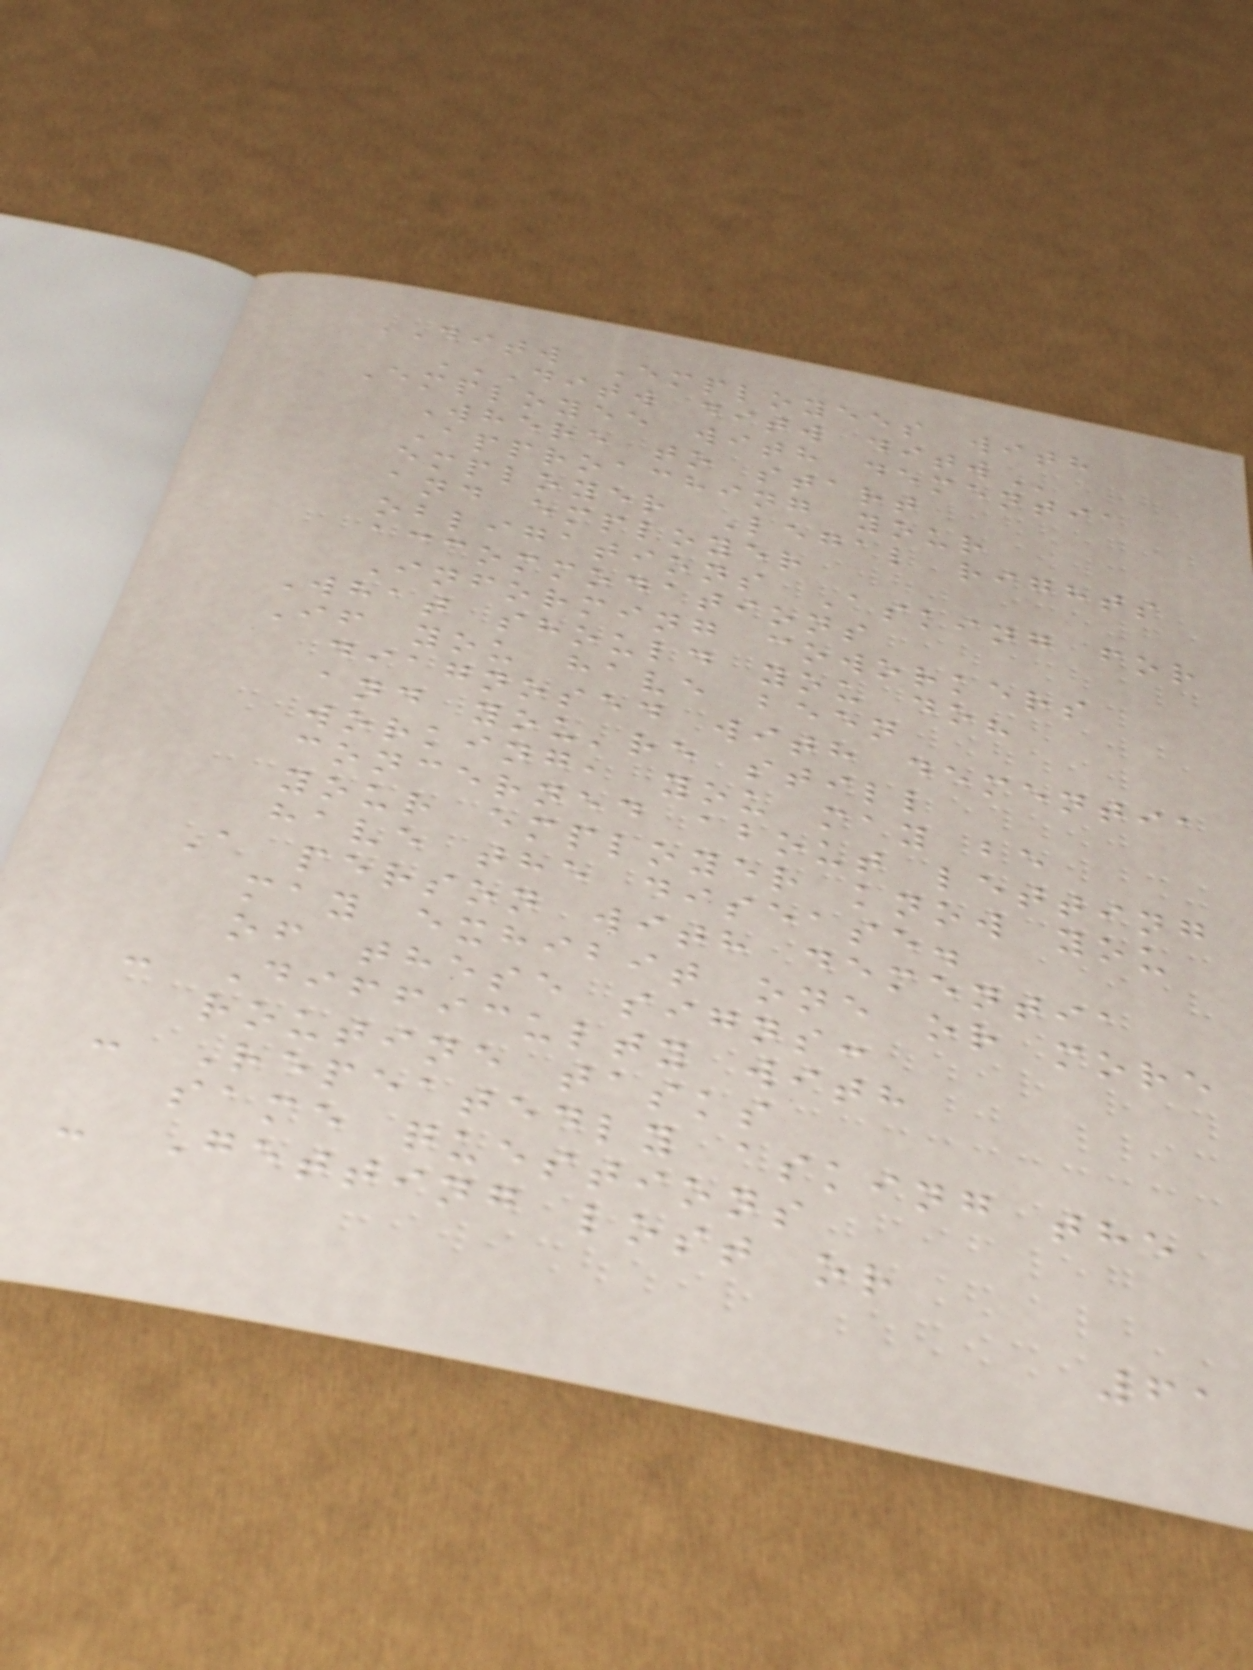DITW Employees with
DITW DITW DITW
Employee with dementia
Where to start
Approaching your
employer Legal rights
and employer
obligations Asking for
accommodations
Informing coworkers
What should you do?
If you have been
diagnosed with dementia
and you're still
working, you may be
concerned about letting
your employer know you
have the disease.
A person with dementia
may exhibit one or more
of these signs:
- Difficulty with
routine tasks
- Repeatedly asking the
same questions
- Getting lost or
61
